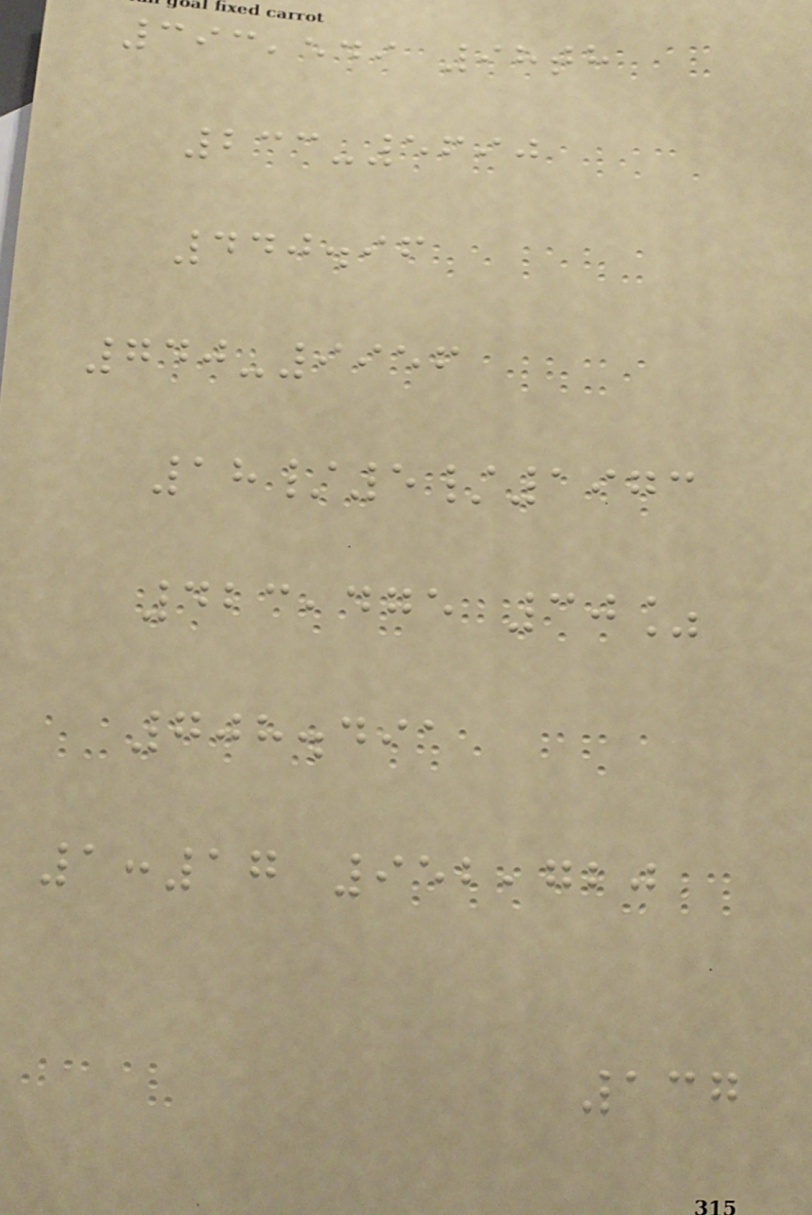393,549 98th
233-5690
440.96
740-9956
18/5/1973
423,475 30%
708.491
1:17 952,720
137
